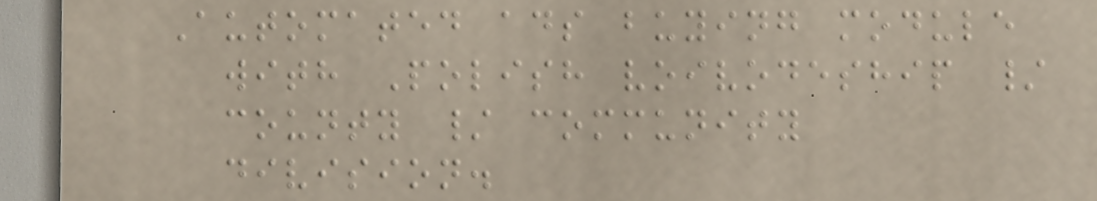Automated ads buying module
with Polish voivodeship /
county / community
division.
